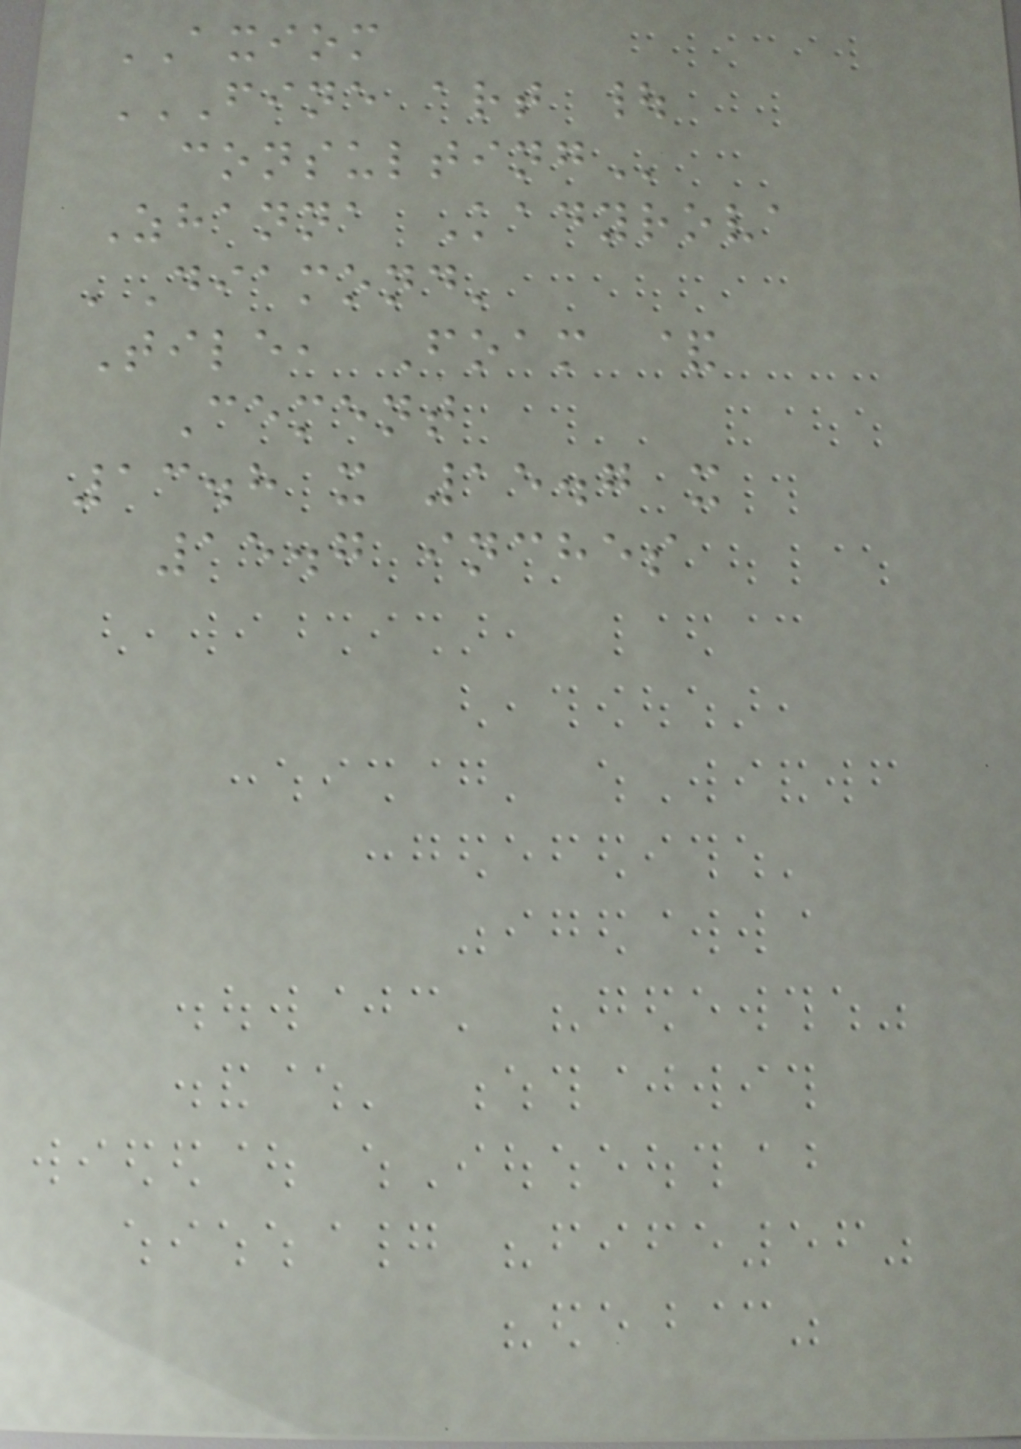AXIOM
FINE ART |
CONSULTING
Zhanna Kadyrova
'Diamond'
Tile, Foam &
Cement
13.8 x 15.7 x
15.7 inches
